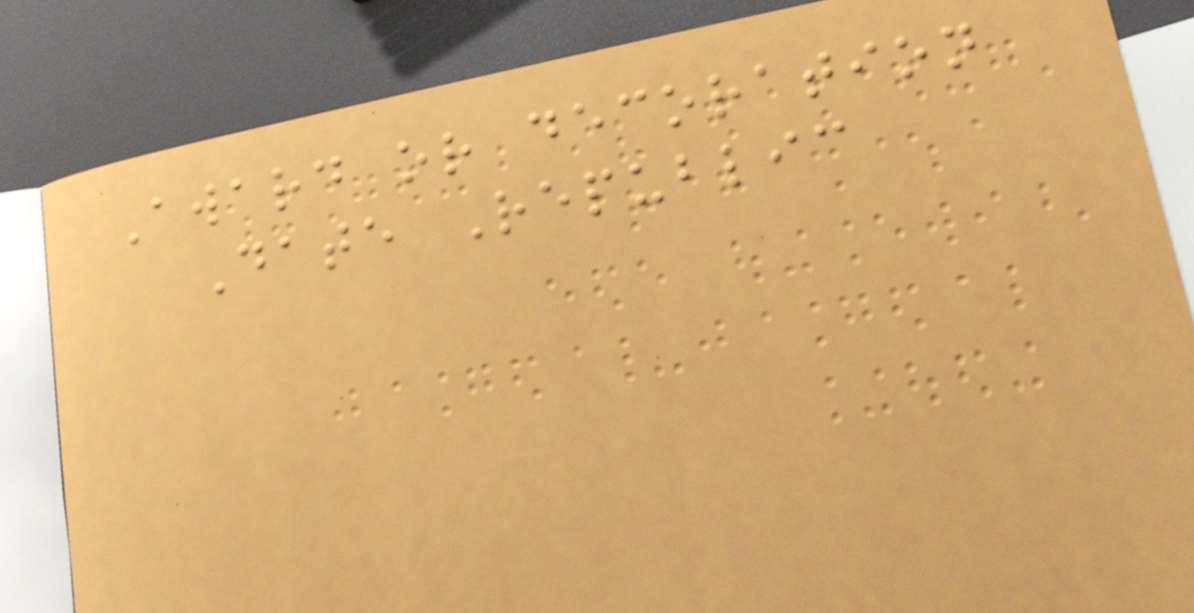Award or decoration
Date Republic
